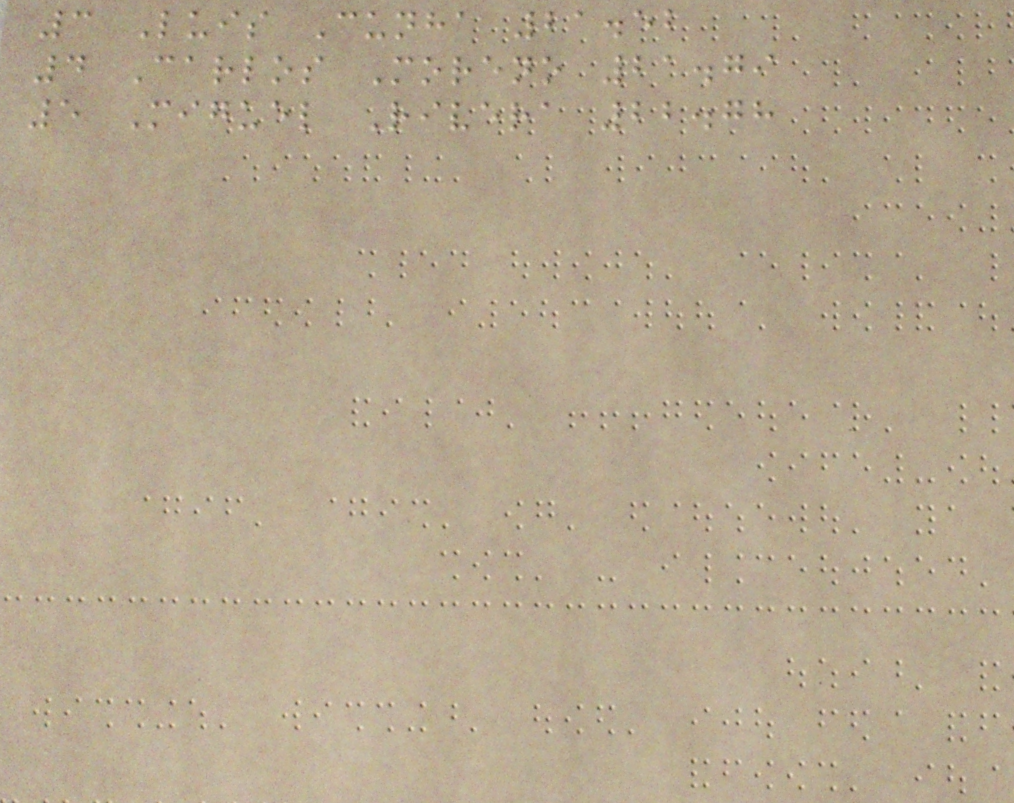3 Luis Cunha 21.52
4 Carlos Moreno 21.79
5 Miguel Rivera 22.78
